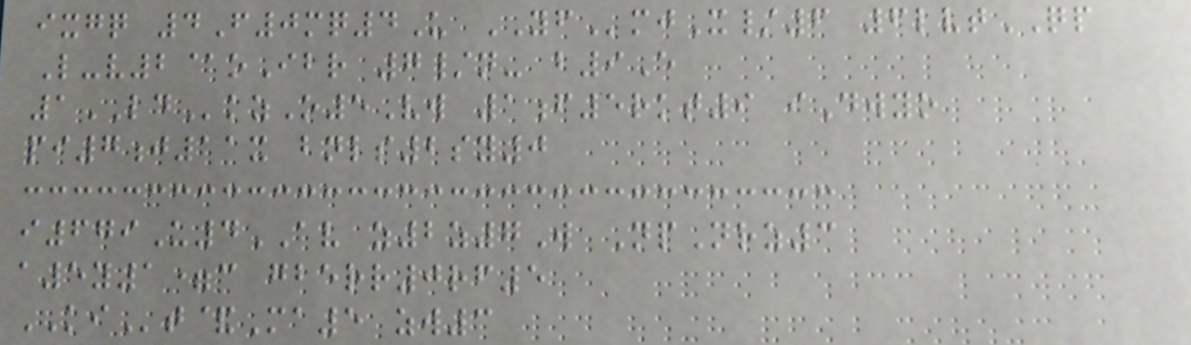ixgq 4F0mq4U YFmjX/6 6lvtQP
L-v2@oIbr 7/n- b9E
1LDkzO5Vw 1f5rkt9 iDwyo
pi7j11x bnls2sy0
i679U4AV z2z7W NpNrz3
a5y1=c gberr0rf5
KIt&Ma5 zw3
